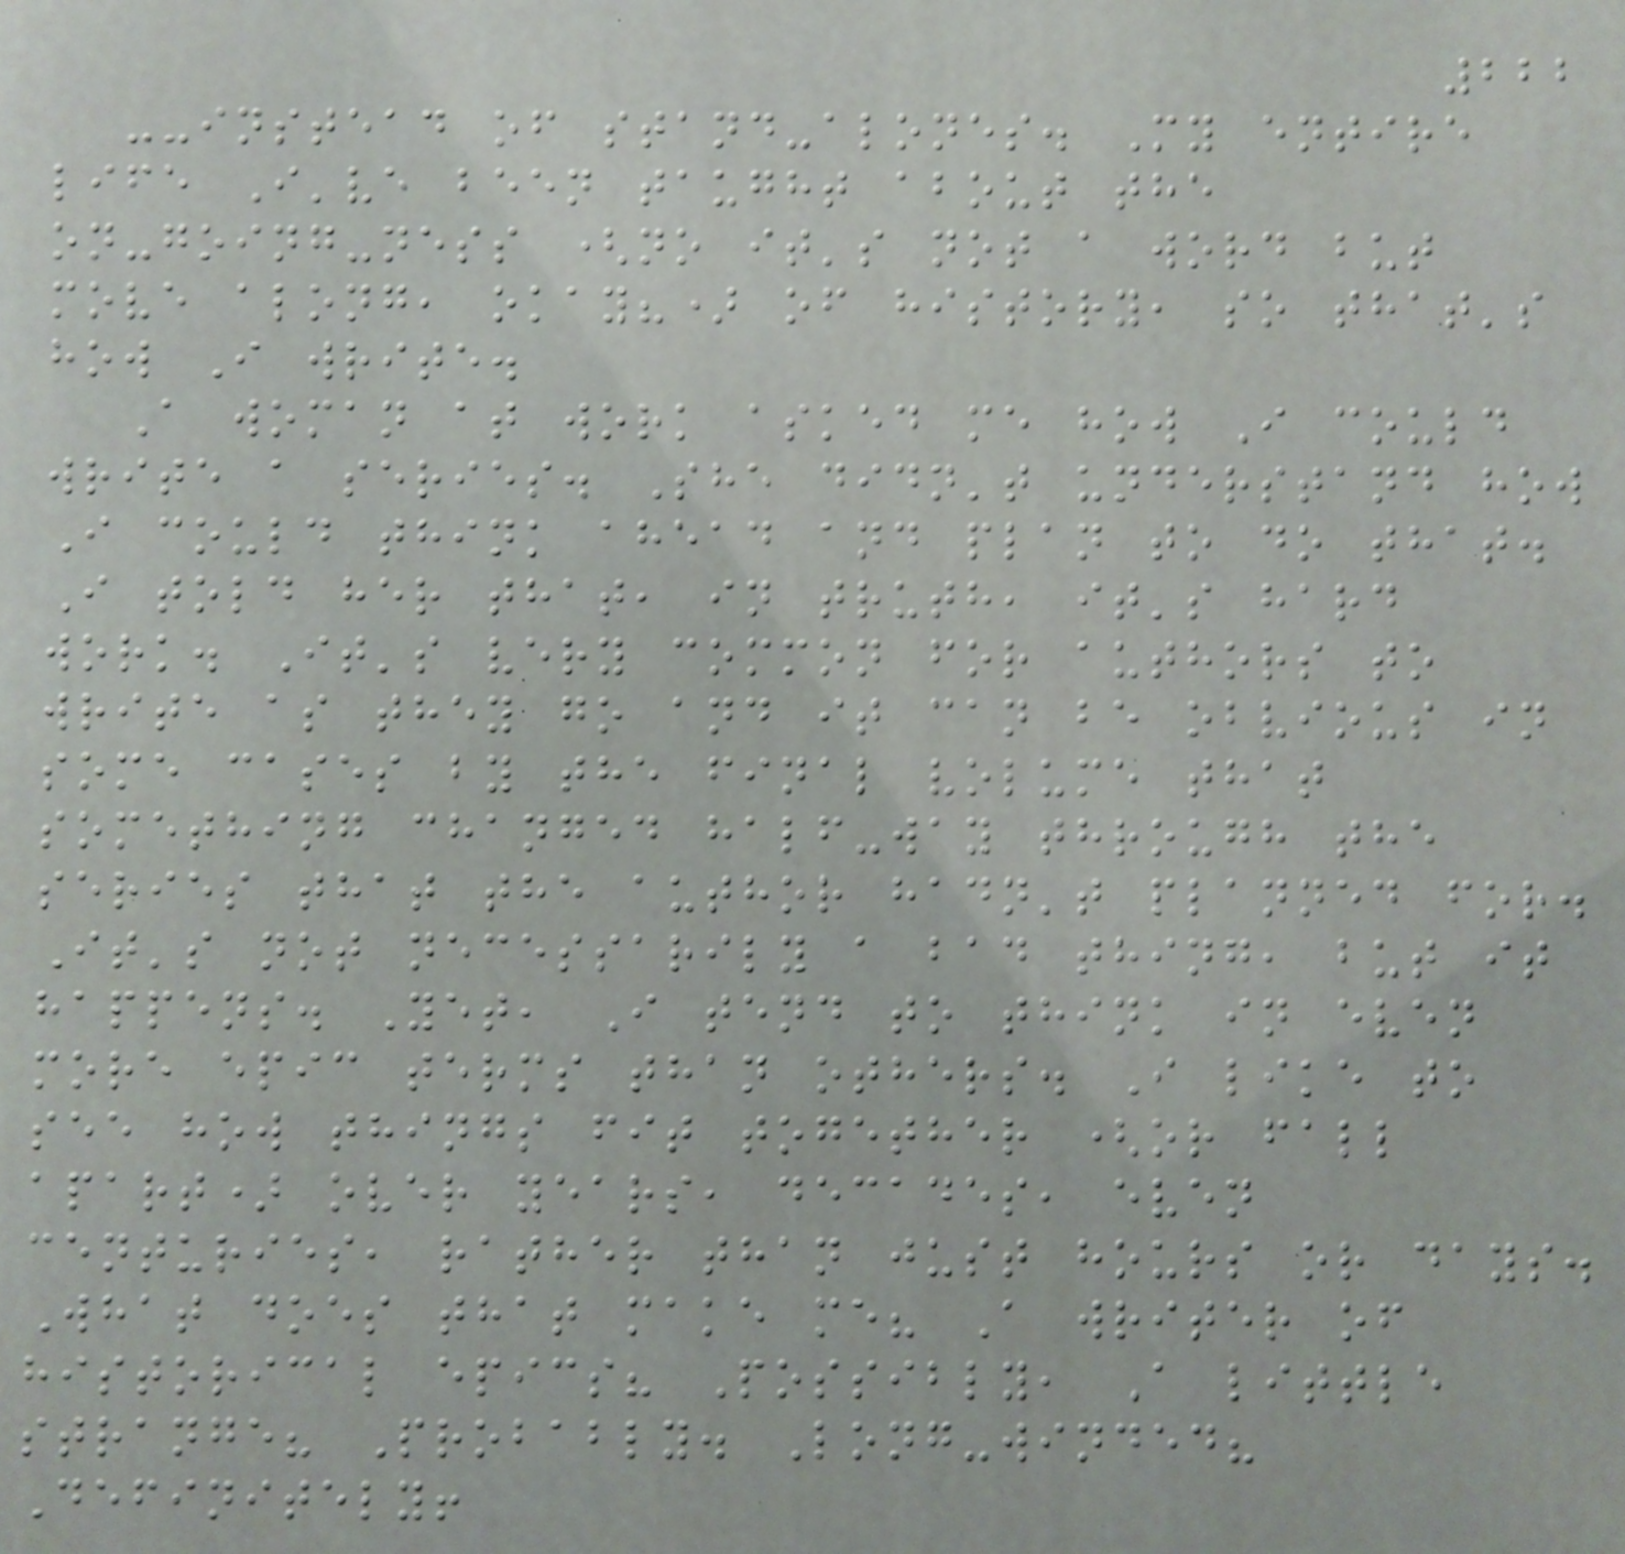222
--instead of stand-alones. My entire
life I've been taught about the
on-going-ness (no it's not a word but
move along, okay?) of history, so that's
how I write.
A woman at work asked me how I could
write a series. She didn't understand how
I could think ahead and plan to do that.
I told her that, in truth, it's hard
work. It's very common for authors to
write as they go and it can be obvious in
some cases by the final volume that
something changed half-way through the
series that the author hadn't planned for.
It's not necessarily a bad thing, but it
happens. Yet, I tend to think in even
more epic terms than others. I like to
see how things fit together (or fall
apart) over years, decades, even
centuries, rather than just hours or days.
What does that make me? A writer of
historical epics? Possibly, A little
strange? Probably. Long-winded?
Definitely!
